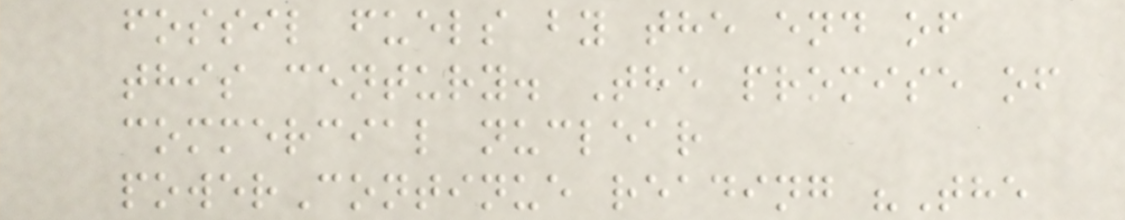fossil fuels by the end of
this century. The promise of
commercial nuclear
powerContinue reading "The
